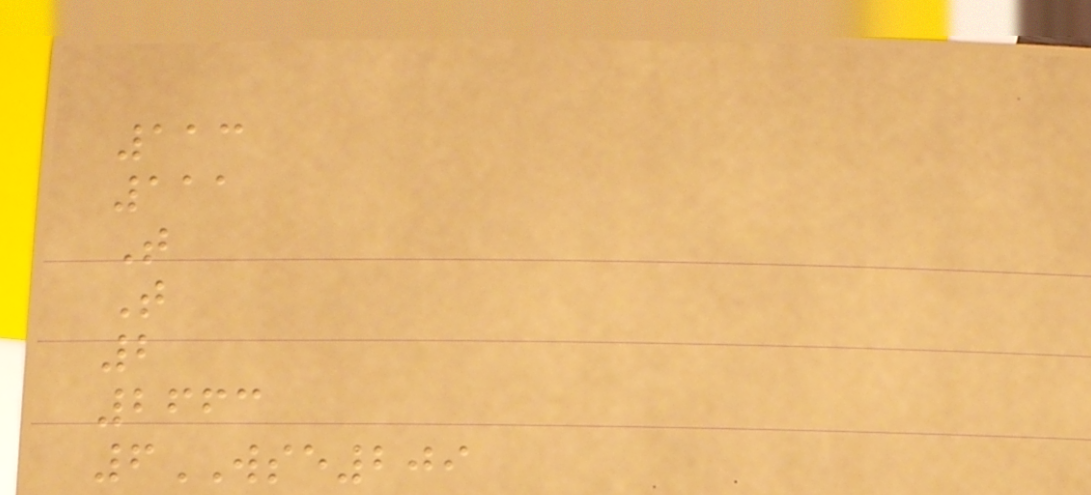113
111
T
T
2
2663
6WSE209
